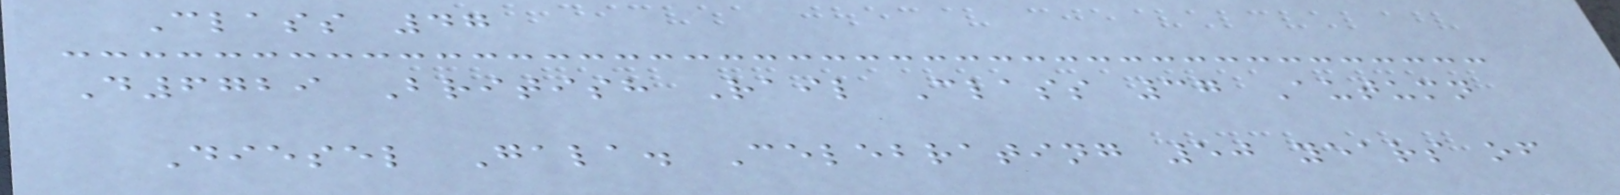Class 47
D6729 British Rail Class 37 Autumn
Diesel Gala. Celebrating 50 years of
